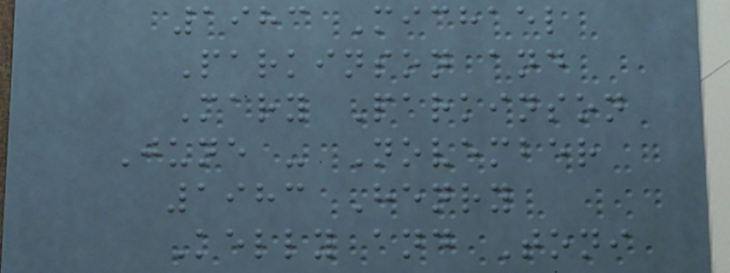1983 Michael
Parkinson and
Mary Parkinson
June - November
1983 Henry
Kelly and Toni
